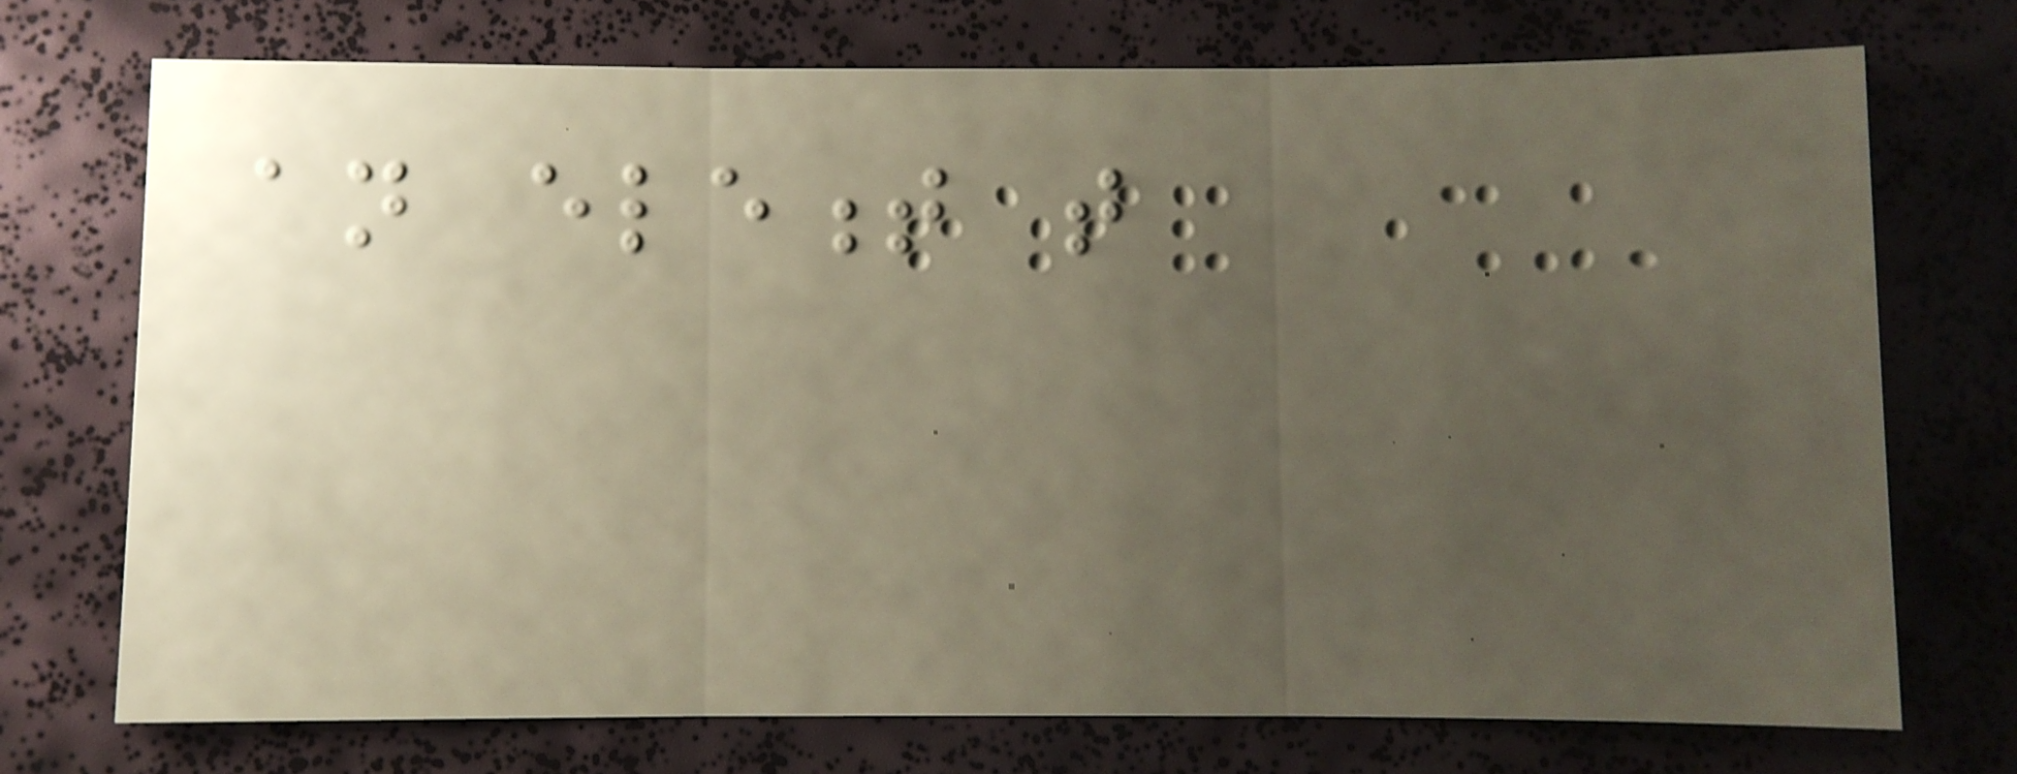an element that
